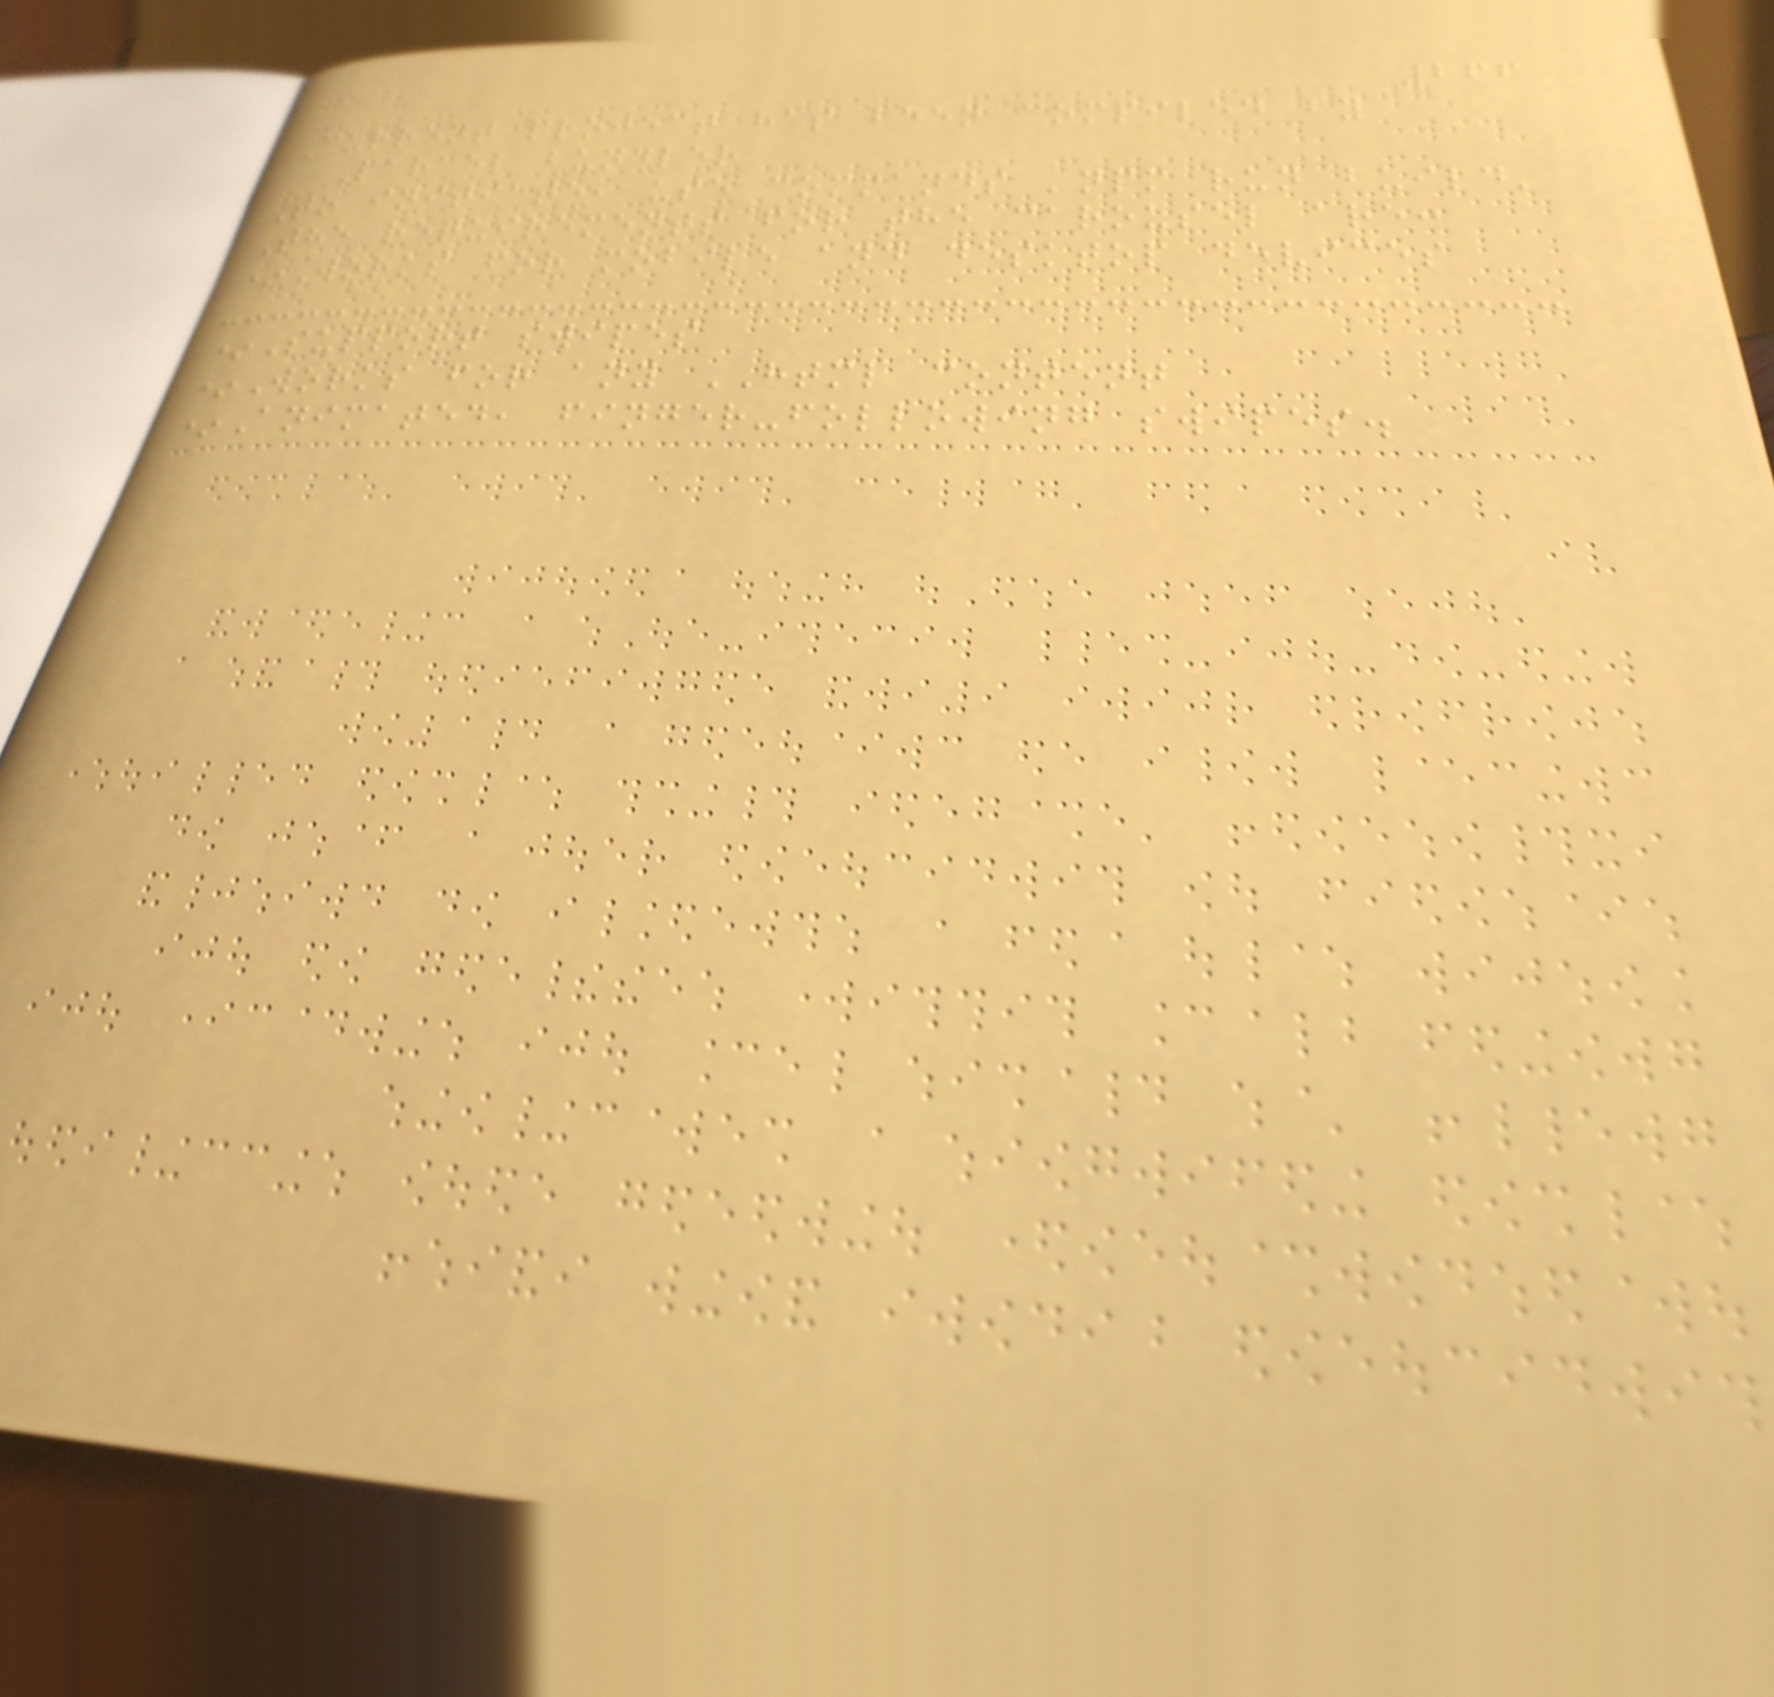266
Current project has been compiled by
Parcel bundler
To initiate, use commands 'npm run build'
The requirements for the carousel are:
*Works for mobile and desktop devices
*Support swipes
*Works for any HTML content
*Animated, finger-following swipes.
